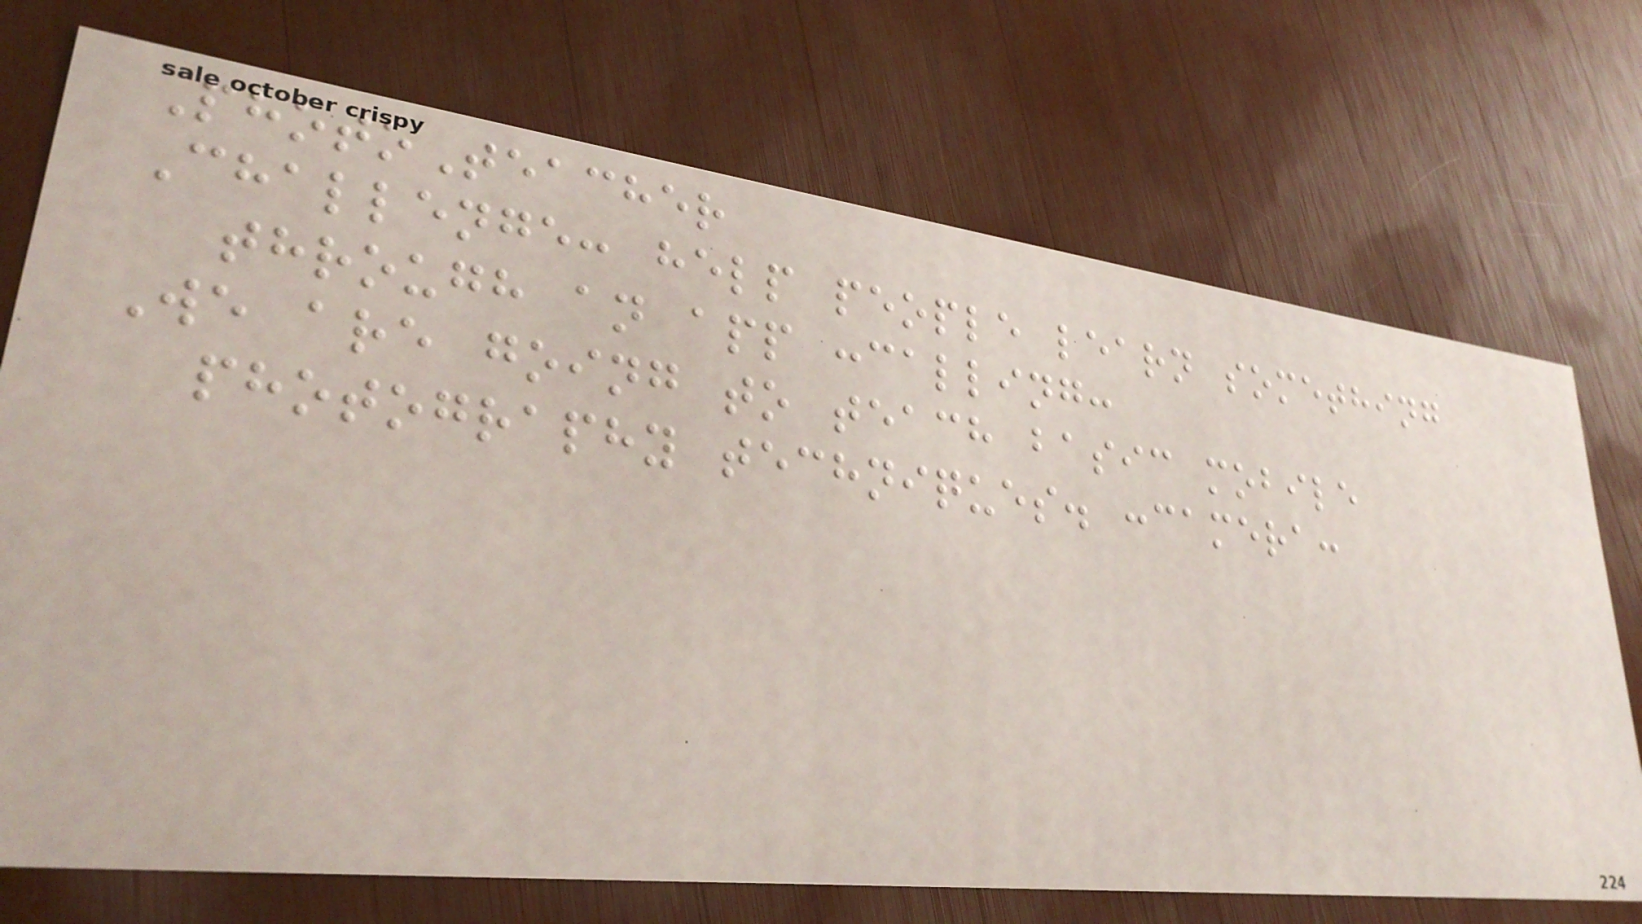PhotoTeacher
Challenge: help people learn something
through an app :calling:
We are going to teach basic mobile
photography techniques. :camera:
